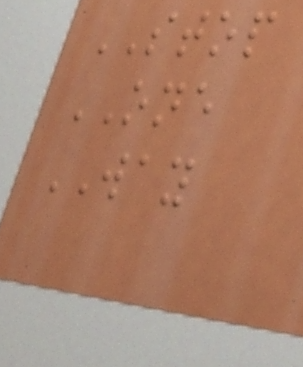STOP
ONE
WAY
